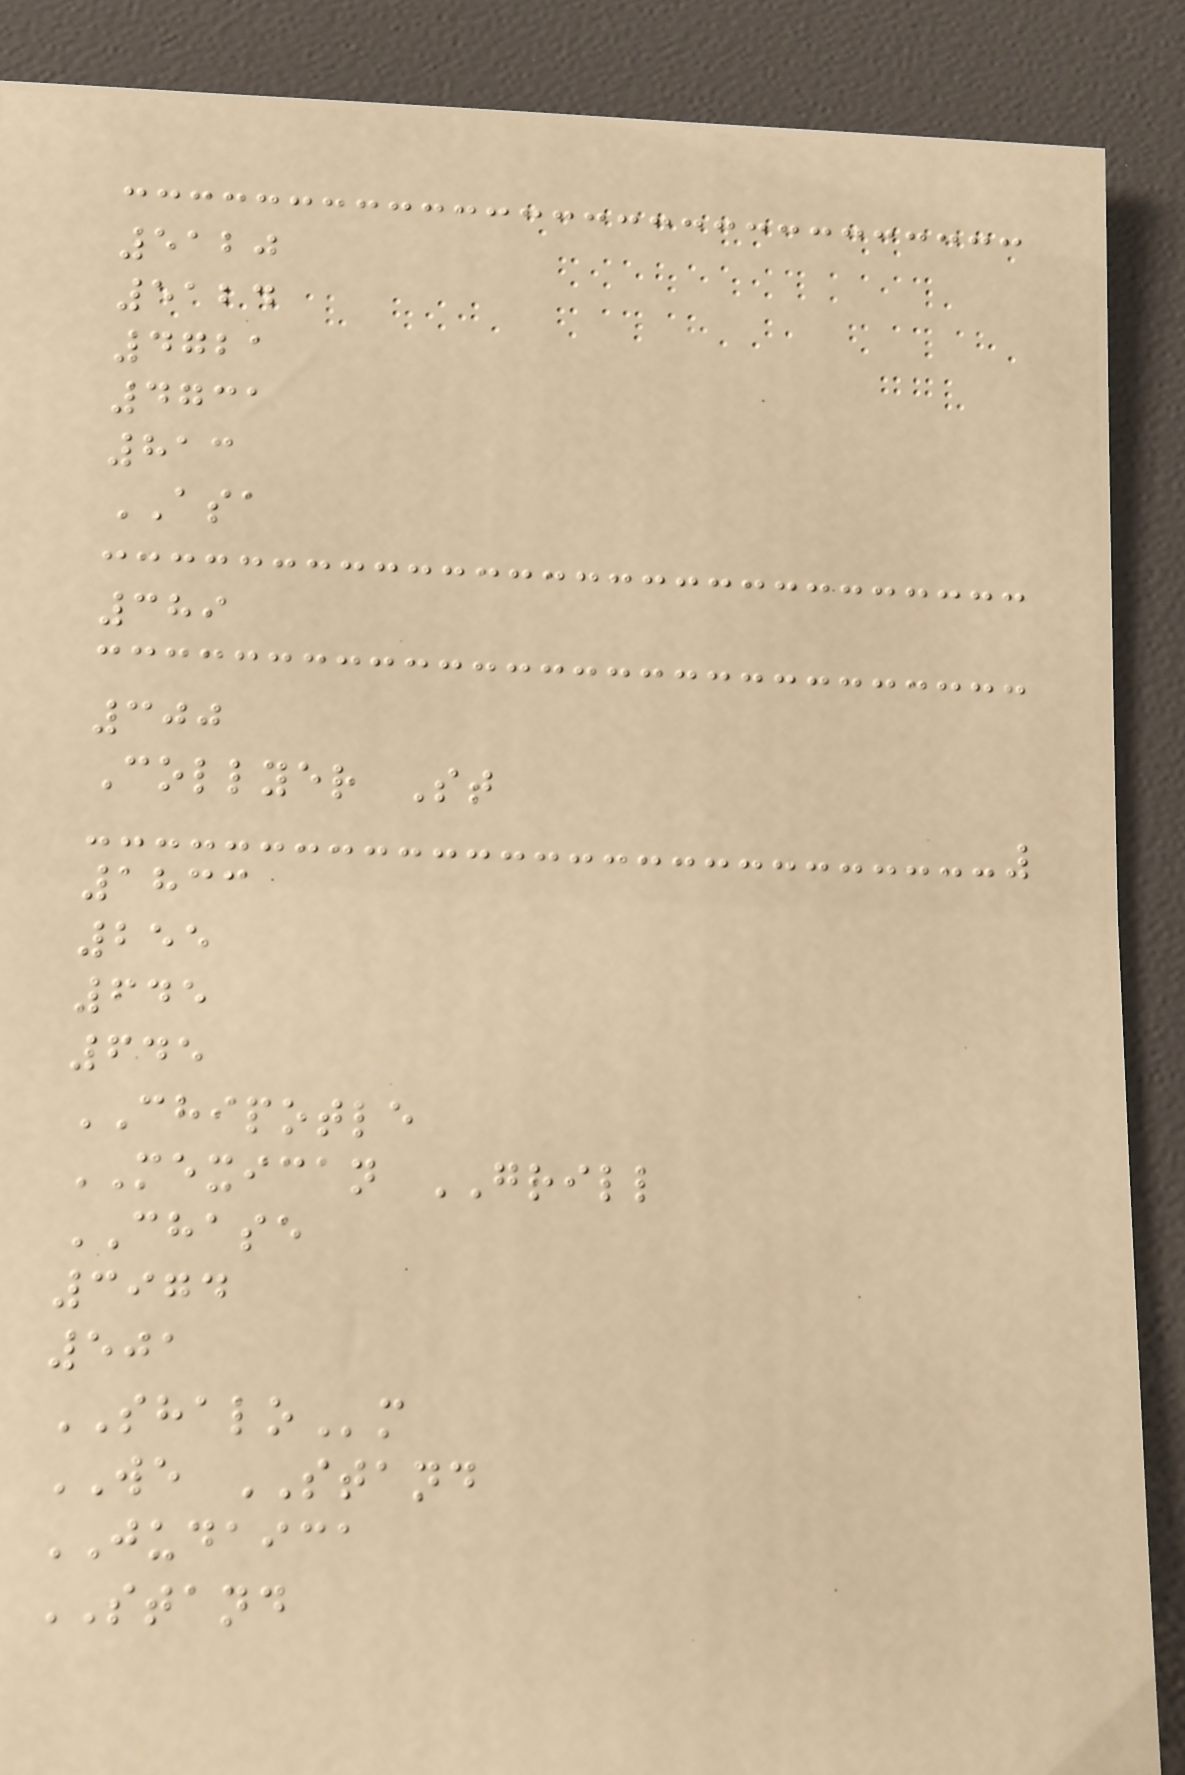5120
5124
4721
4731
813
ASA
389
300
Collyer St
1833
255
645
645
CHIPOTLE
MEXICAN GRILL
CHASE
3974
501
SHALOm
WE STAND
JUDAICA
STAND
